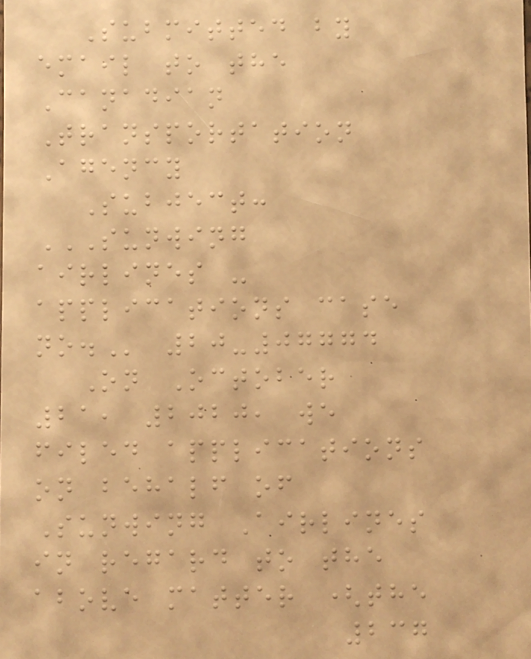Submitted by
email to the
Canadian
Transportation
Agency
Subject:
SUNWING
AIRLINES -
APPLICATIONS CASE
NO. 20-07774
On October
21, 2020, we
filed applications
on behalf of
Sunwing Airlines
in regard to the
above matter (the
237
